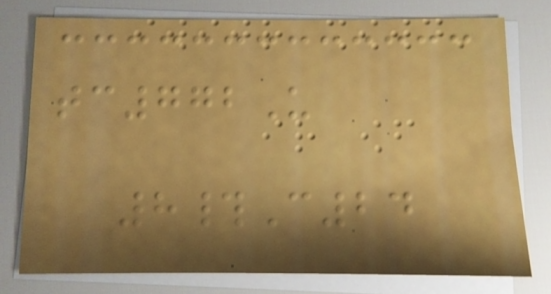tc772U
8#C24
